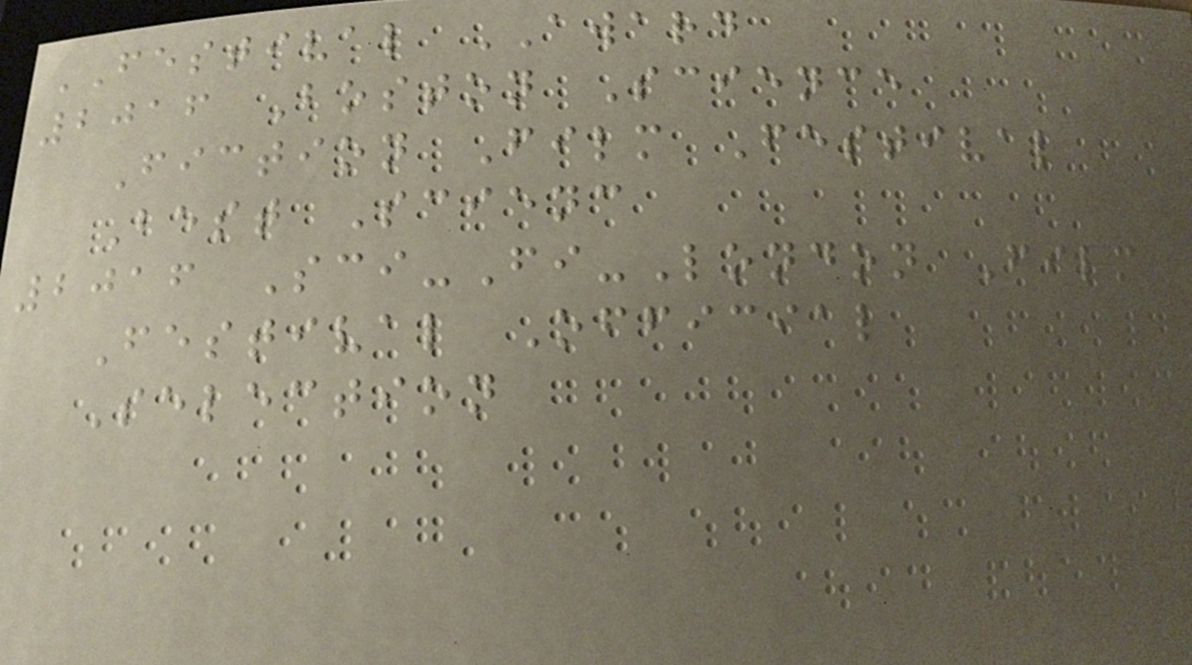FESTIVAL AWARD
2016 Boston Science
Fiction Film Festival
Best Scienc
2016 Sci-Fi-London Film
Festival Official
Selection
